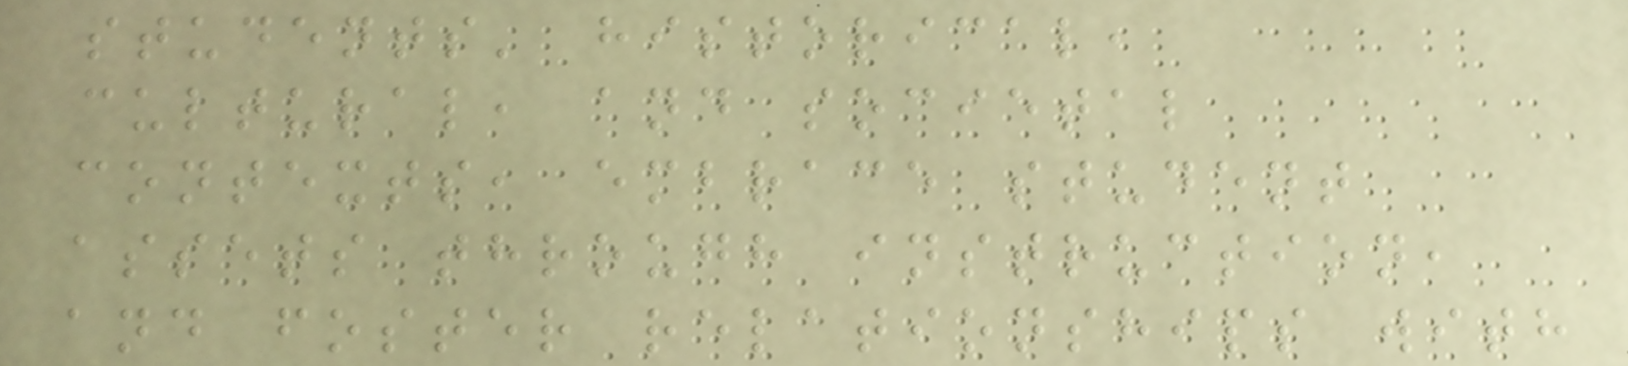students' historical,
cultural, and societal
contexts, embrace student
assets through instruction,
and foster relationships with
